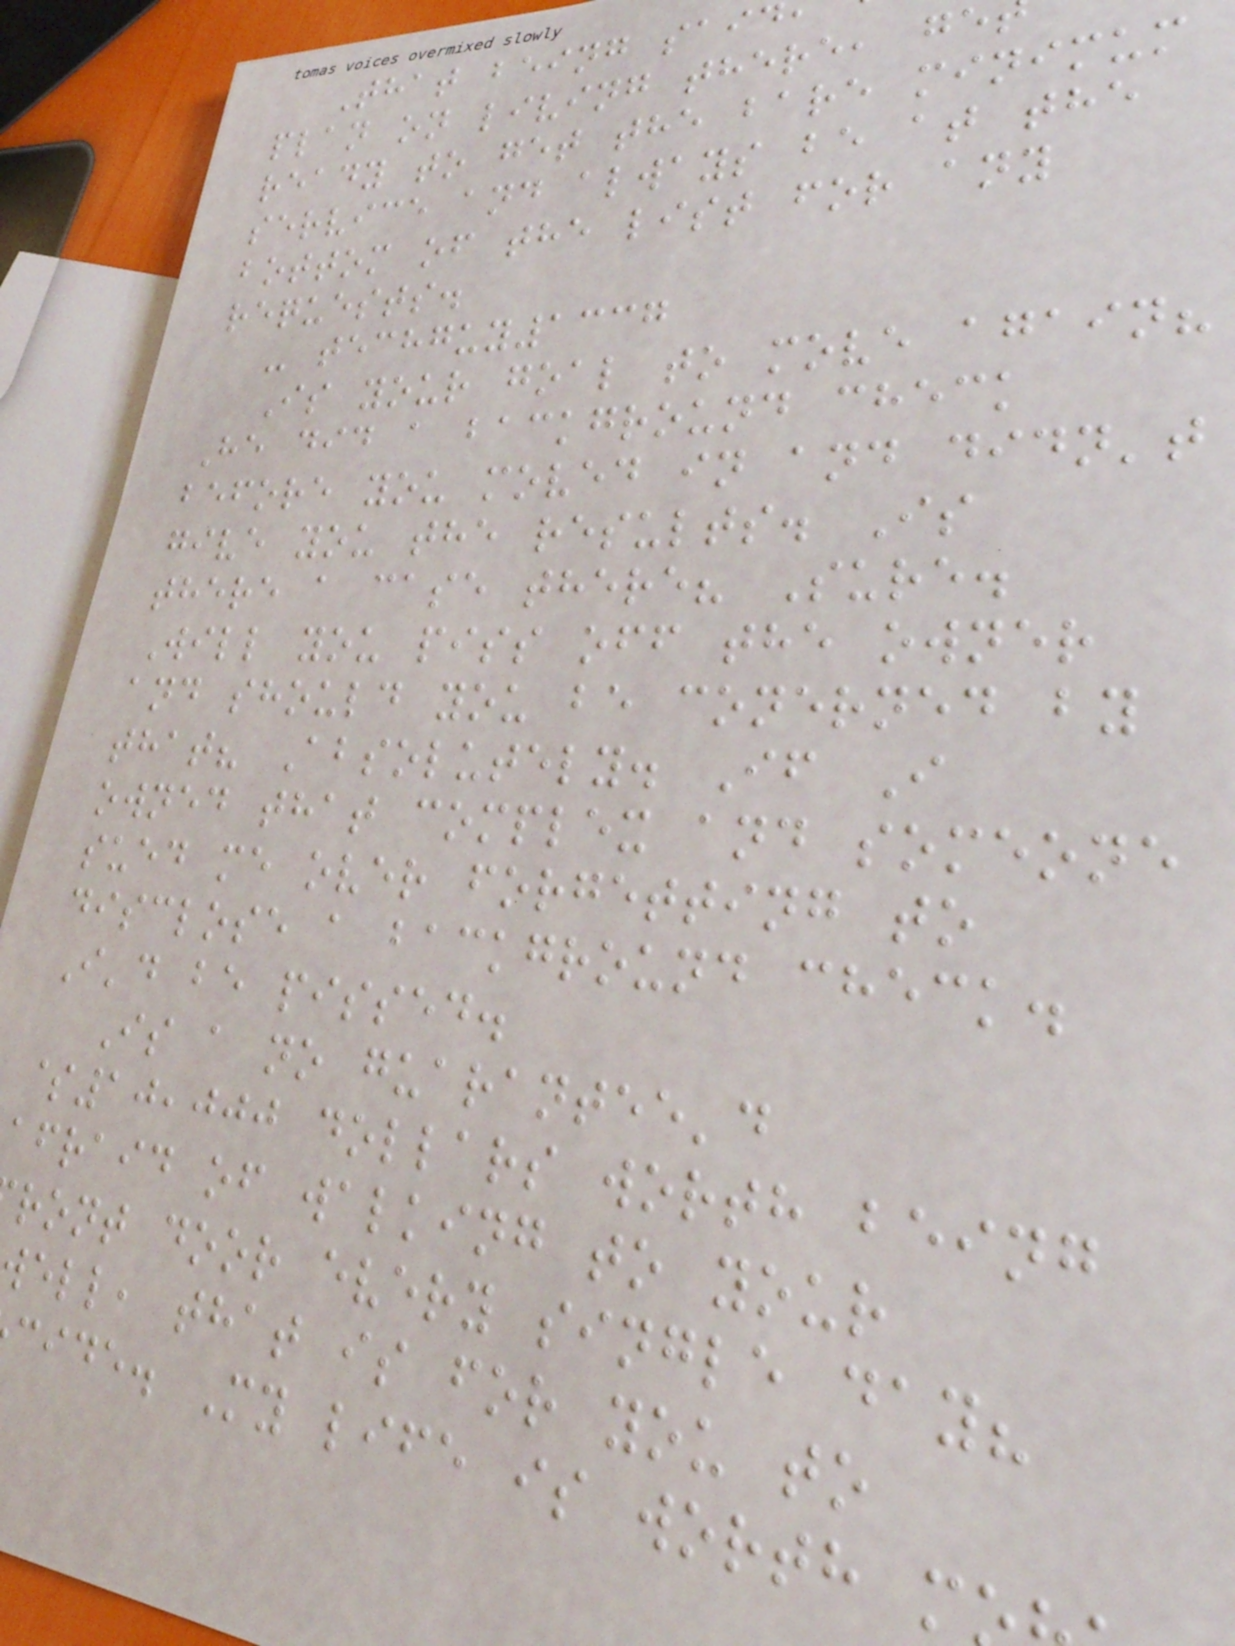That being said
plan on living there, ge
ready to get the bare minimum
service and always be at the
bottom of the list for any
requests.
- techguy1337
Is your goal to move again?
He did a background check
before you moved in and didn't
give you the results. Is
there a case there? Sure.
Will you piss off the owner
and should you be conerned by
that? Absolutely. If I
owned that complex and someone
sued me over forgetting to
disclose a background check.
I'd be pissed.
Is a no guarantee'd
$10,000 dollars worth being
afraid of walking to your
ront door every single day?
ell, that is for you to
cide. My life is worth m
